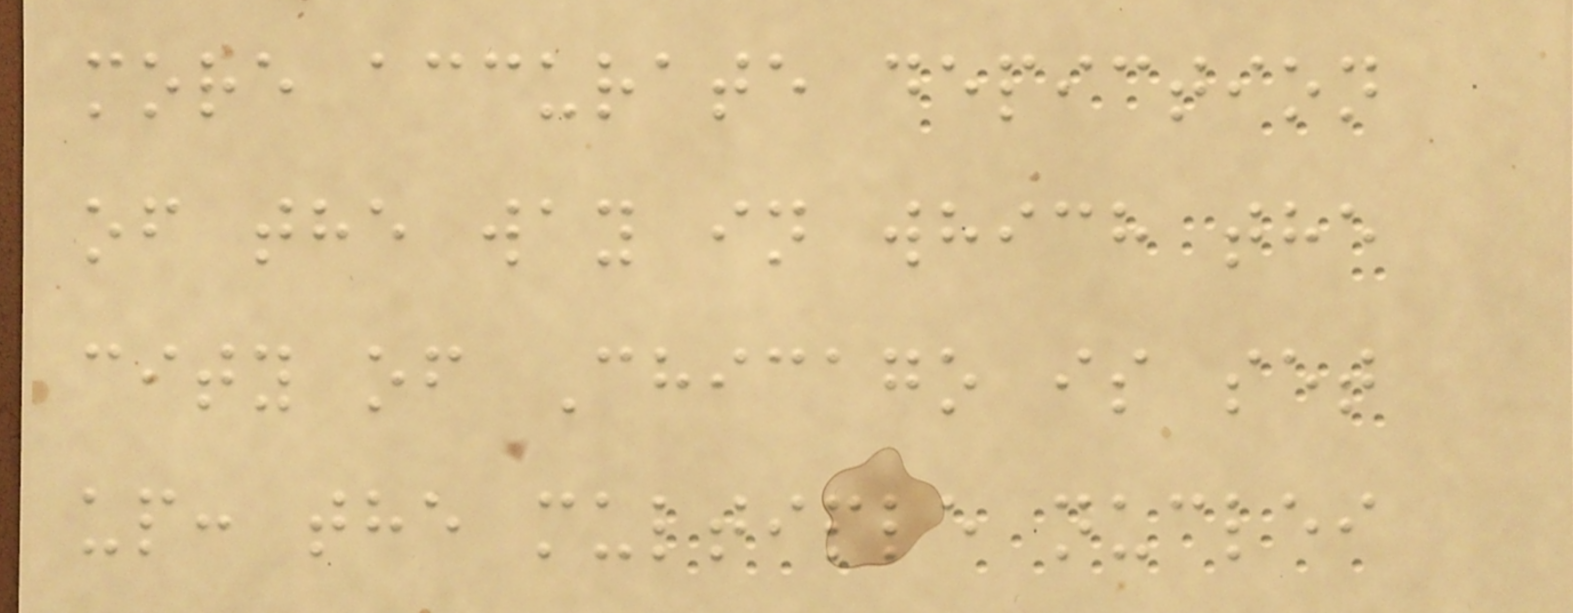more accurate depiction
of the way in which the
city of Chicago is set
up: the multiple nuclei
